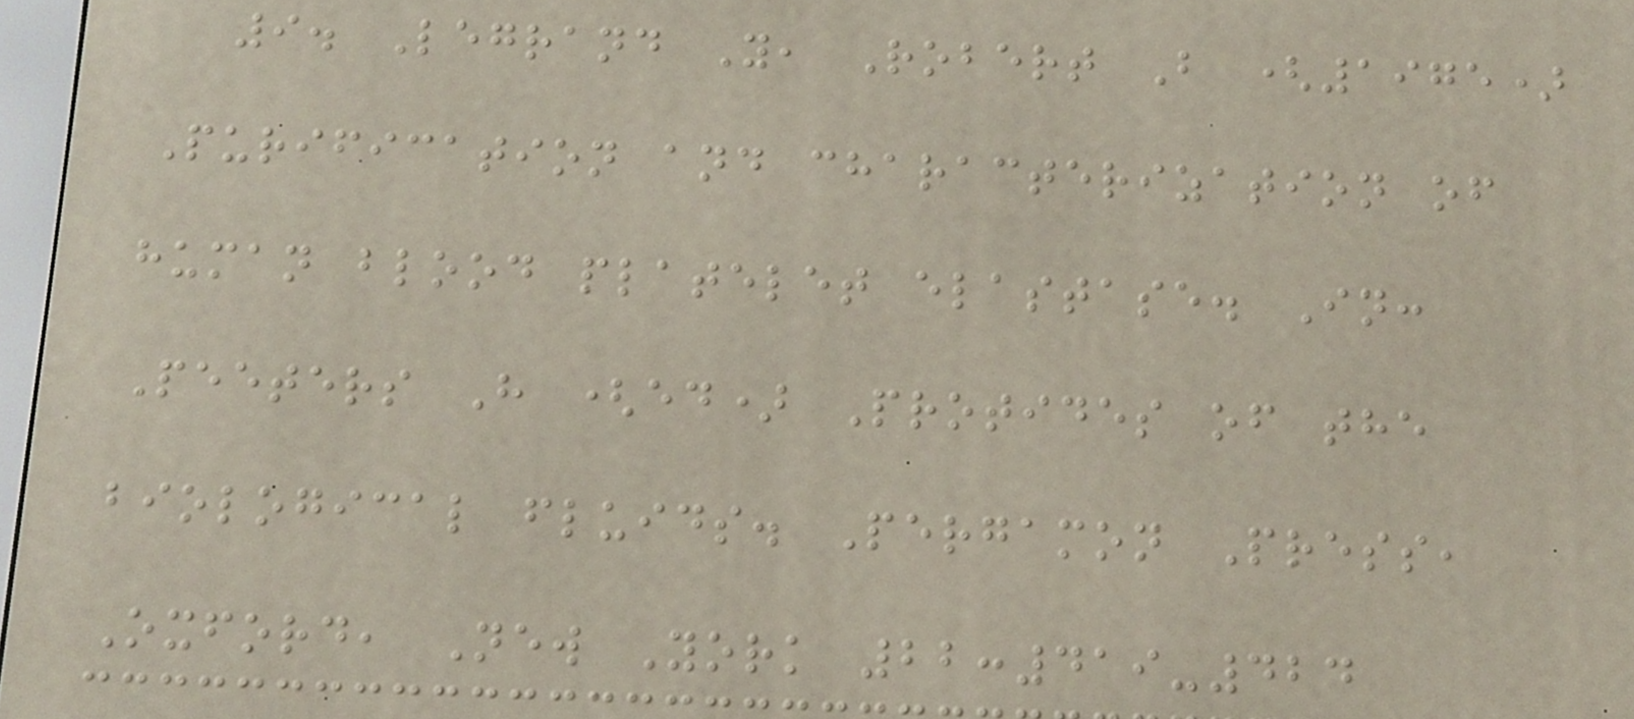9. Legrand Y, Robert B (1975)
Purification and characterization of
human blood platelet elastase. In:
Peeters H (ed) Protides of the
biological fluids. Pergamon Press,
Oxford, New York 22:419-424
